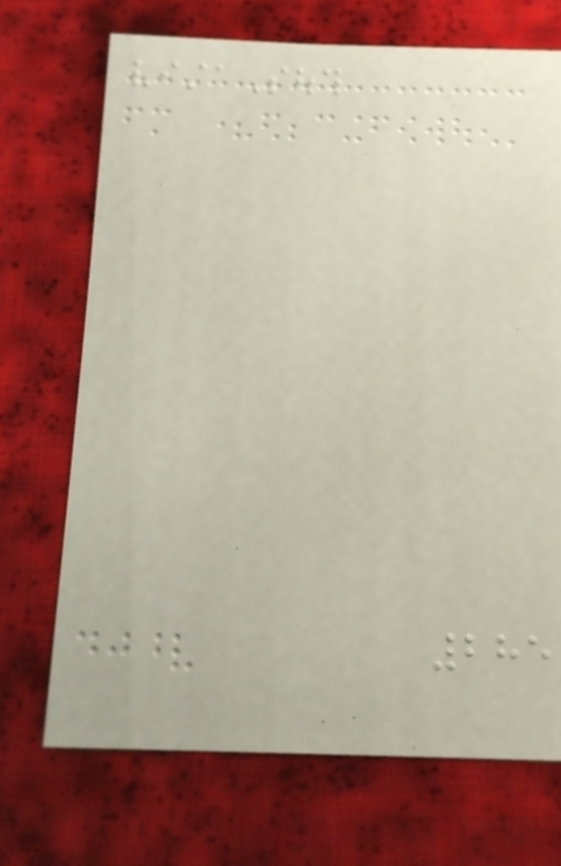vistaSouth
285
